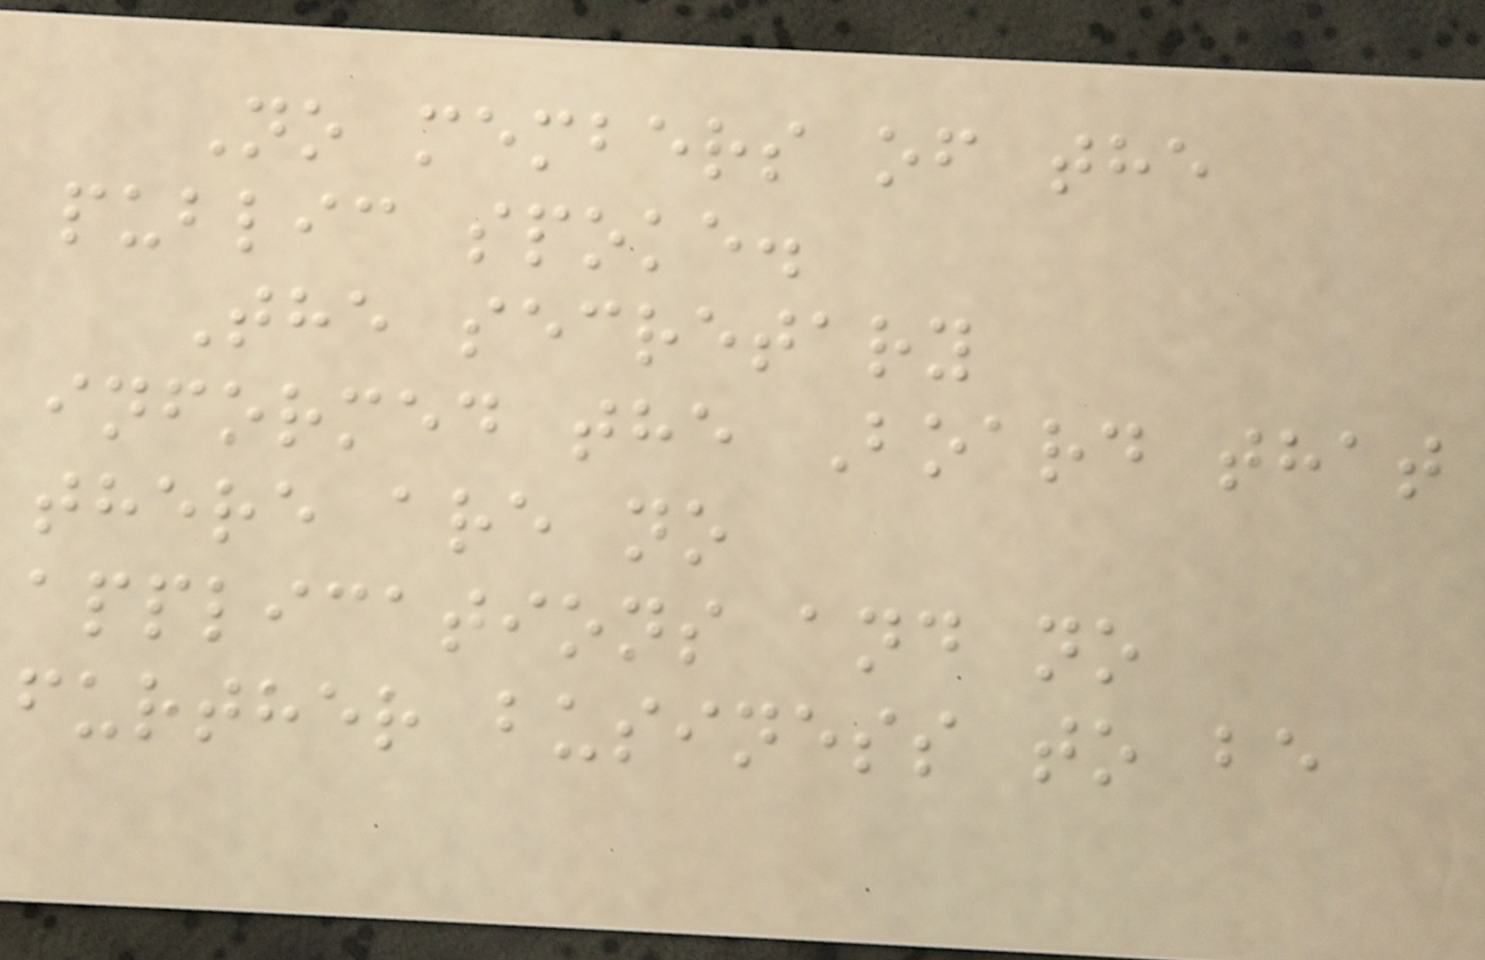No members of the
public spoke.
The secretary
informed the Board that
there are no
applications and no
further business to be
